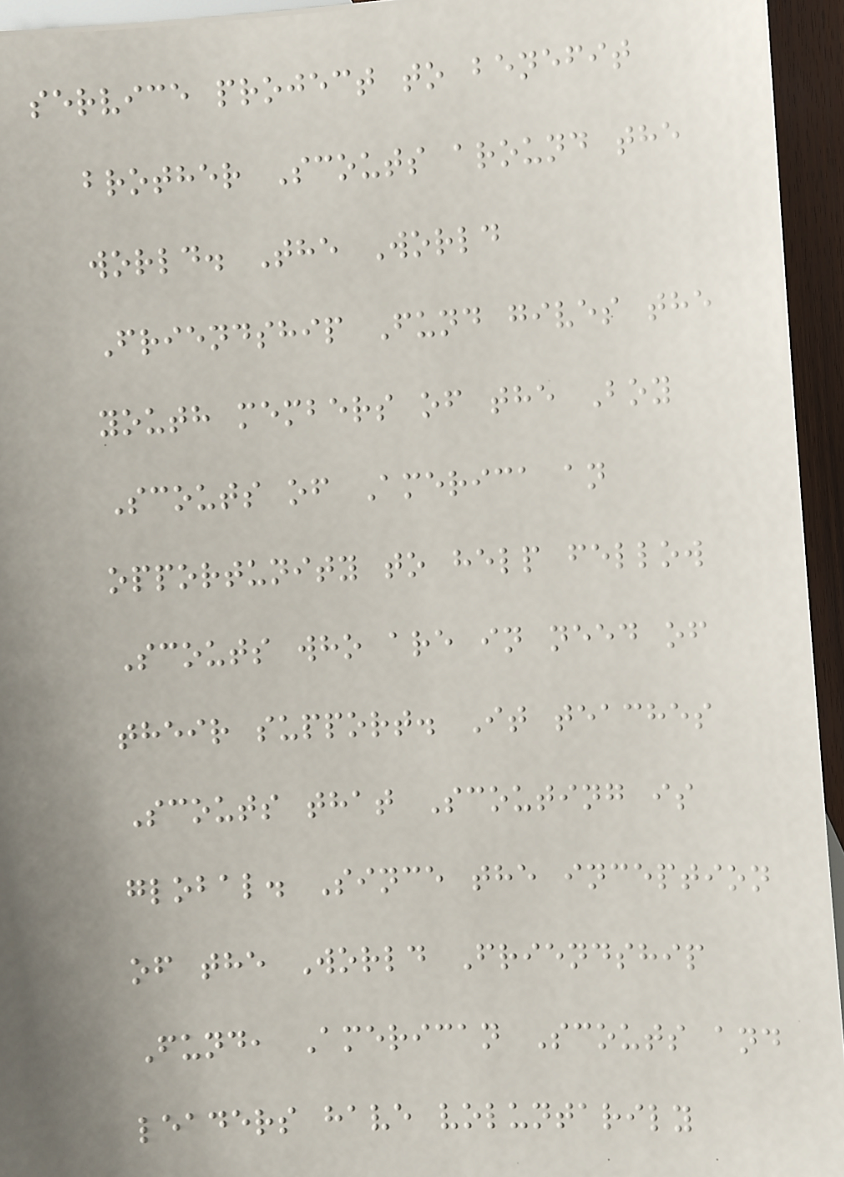service project to benefit
brother Scouts around the
world. The World
Friendship Fund gives the
youth members of the Boy
Scouts of America an
opportunity to help fellow
Scouts who are in need of
their support. It teaches
Scouts that Scouting is
global. Since the inception
of the World Friendship
Fund, American Scouts and
leaders have voluntarily
